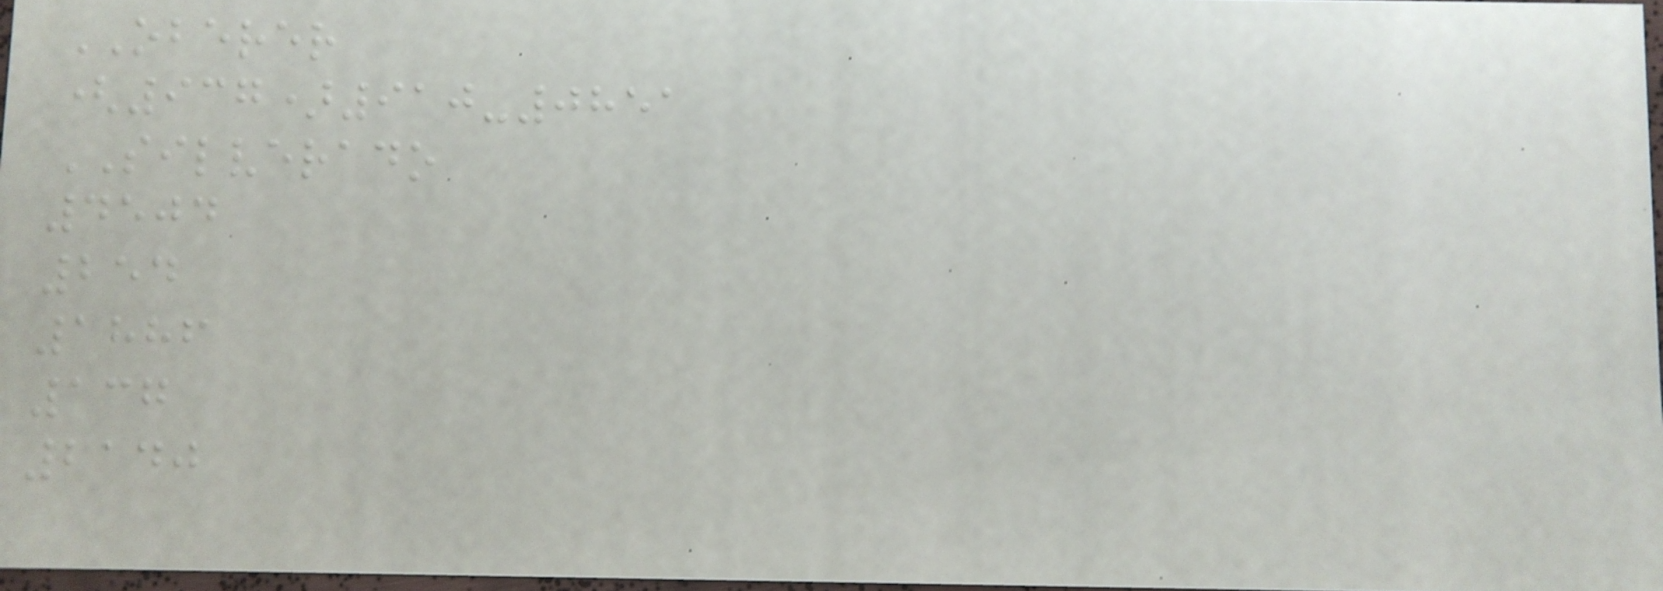OBERER
(937)910-0851
SILVERADO
4504
254
1886
137
2140
